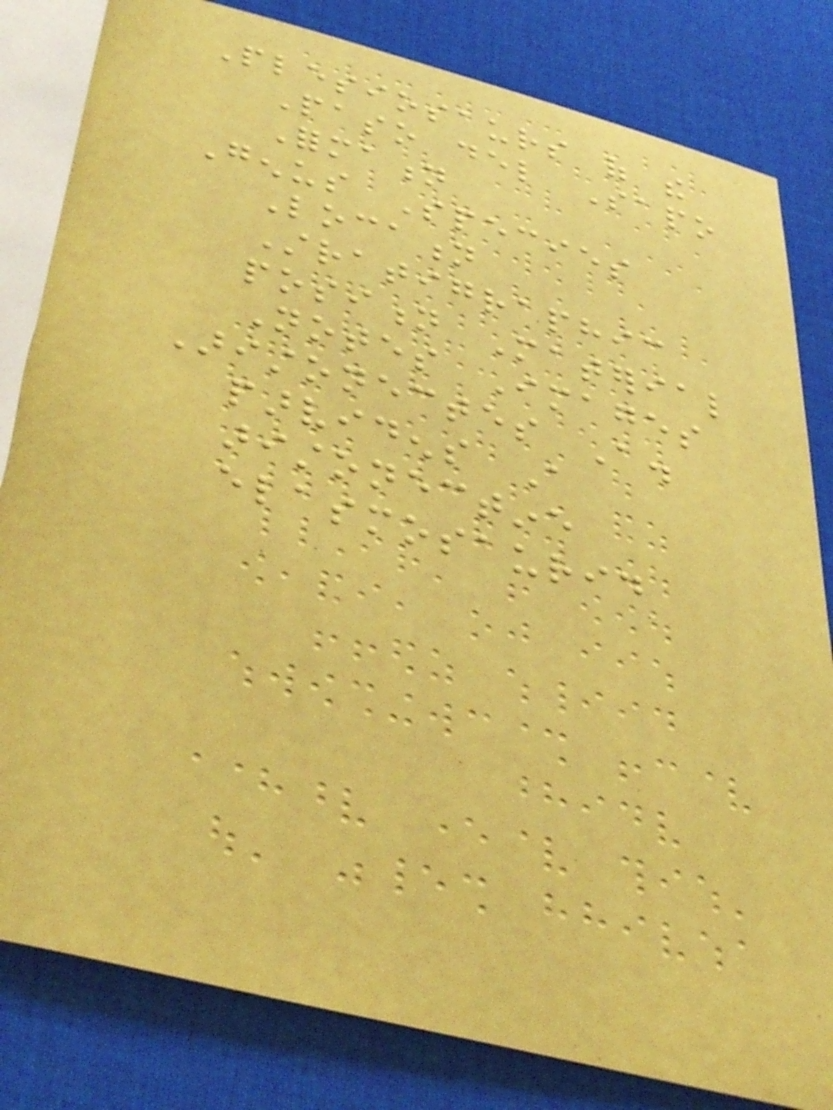Plesiosaurs of the
Paso del Sapo
Formation
Genus Species
Location
Stratigraphic
position Material
Notes Images
Aristonectes A.
parvidens A
aristonectine
elasmosaurid
